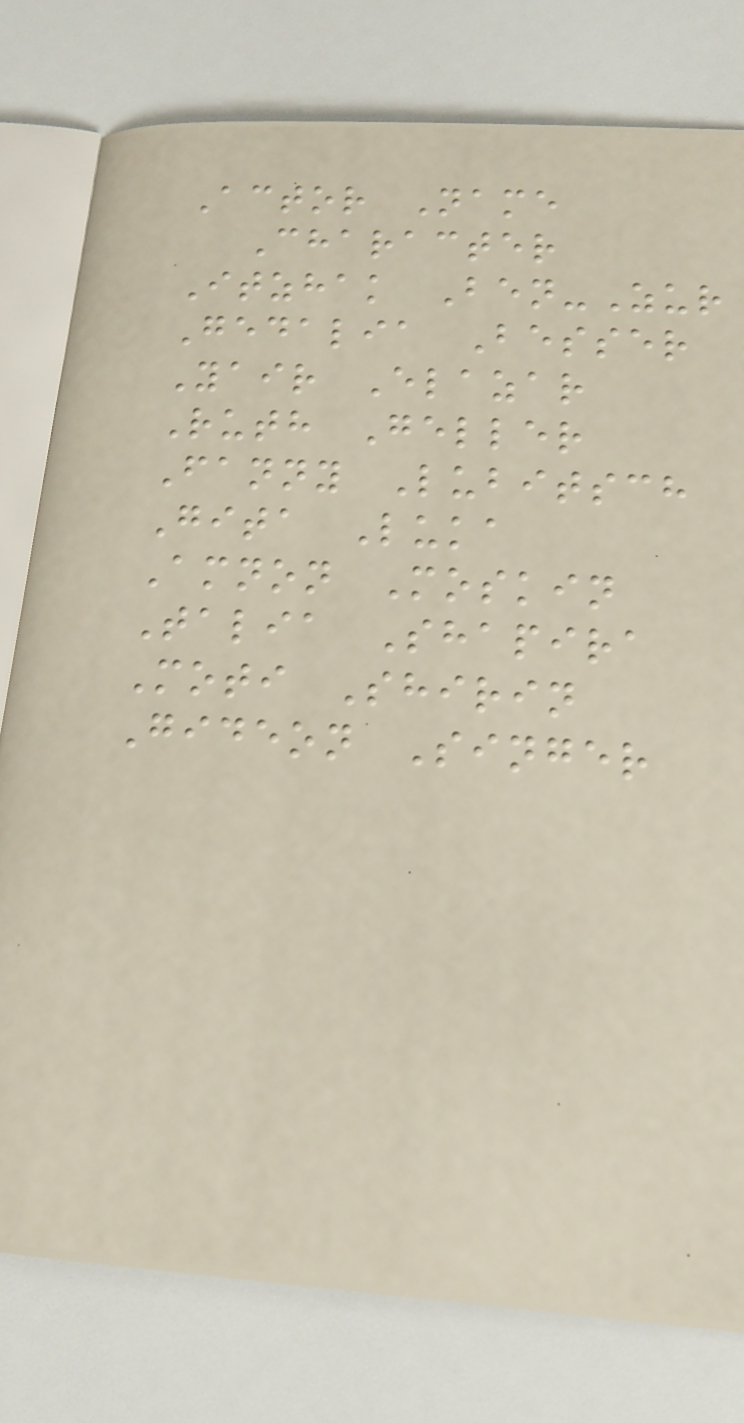Actor Name
Character
Itzhak Ben-Zur
Gedalia Besser
Yair Elazar
Ruth Geller
Fanny Lubitsch
Gita Luka
Amnon Moskin
Talia Shapira
Moti Shirin
Gideon Singer
